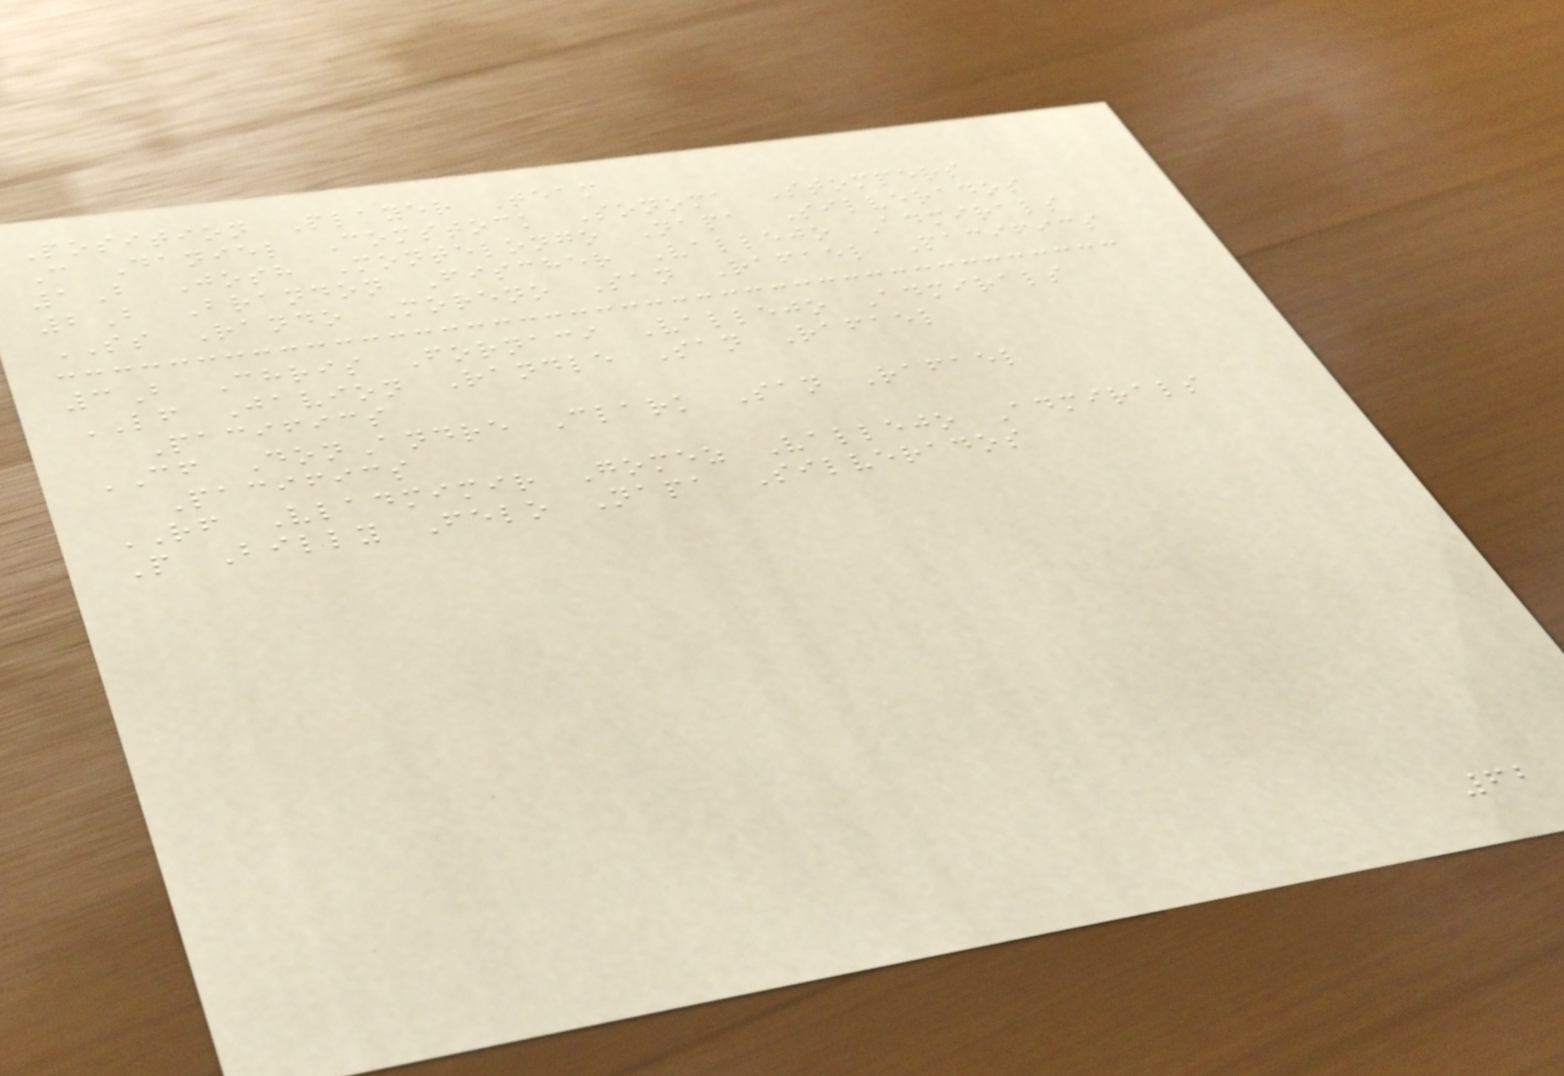Position Player Team
C Daniel Comstock Sonoma Stompers
1B Josh Montelongo Napa Silverados
2B Brandon Fischer Vallejo Admirals
SS Rando Moreno San Rafael Pacifics
3B Chris Fornaci Vallejo Admirals
LF Javion Randle San Rafael
Pacifics
CF DonAndre Clark San Rafael
Pacifics
RF Vladmimir Gomez Vallejo Admirals
P Billy Felo Napa Silverados
62
